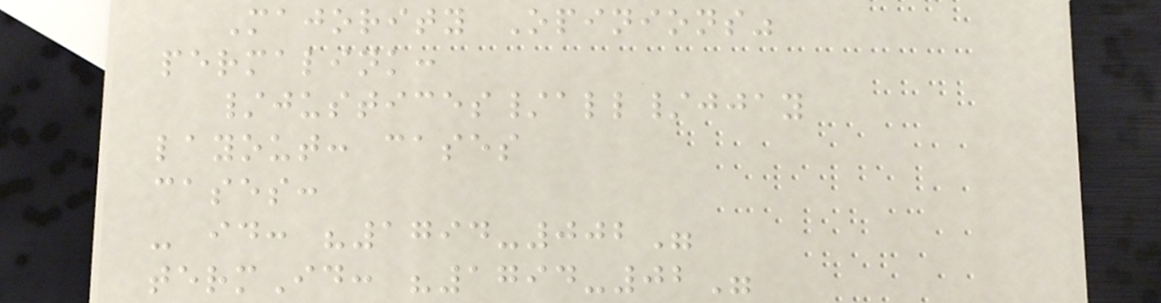Majority Opinions"
permalink:
/justices/all/jjay
layout: cases
cases:
- id: "1794-002"
termId: "1794-02"
